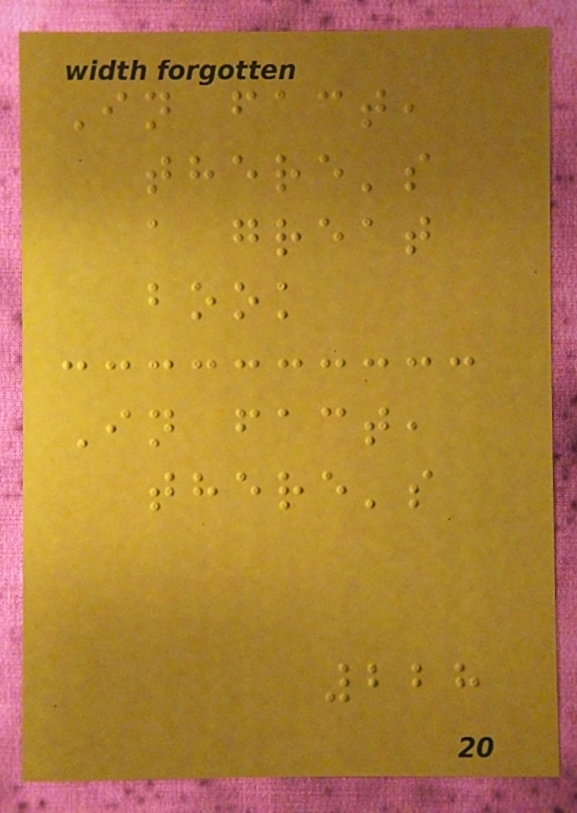In fact,
there's
a great
book
In fact,
there's
228
